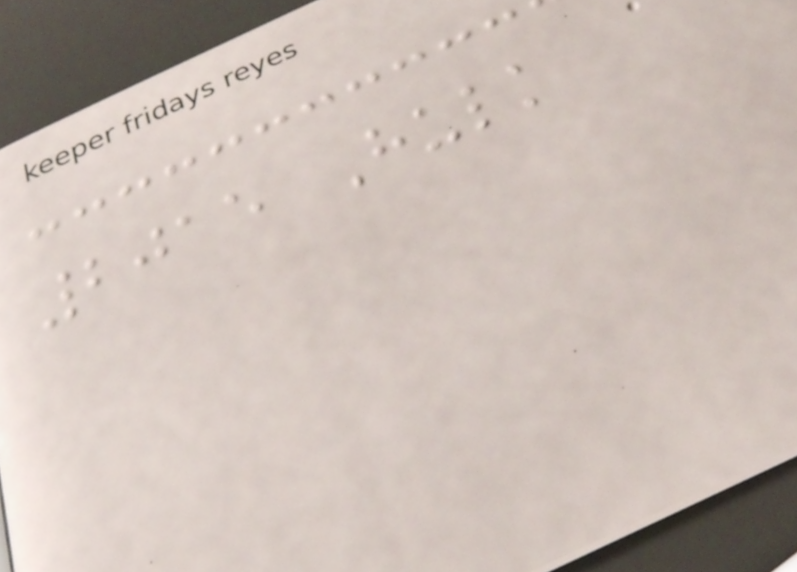2015 Hulk
